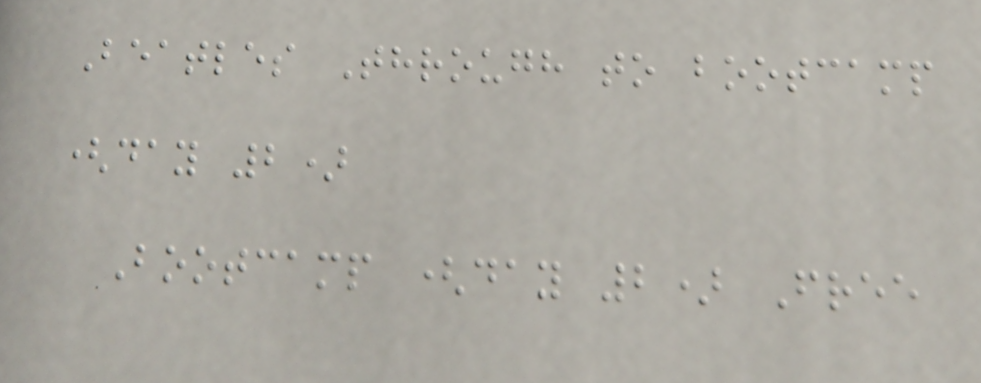Beatles Through to bootcamp
(day 2)
Bootcamp (day 2) Free
